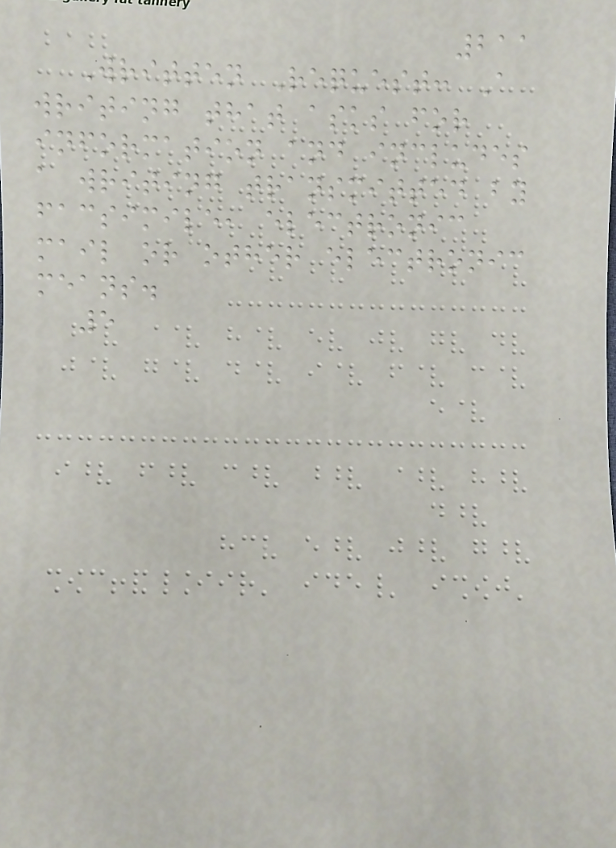211
Written Request: A
writing that asks for
information and includes
a writing transmitted by
facsimile, electronic
mail or other electronic
means.
5
